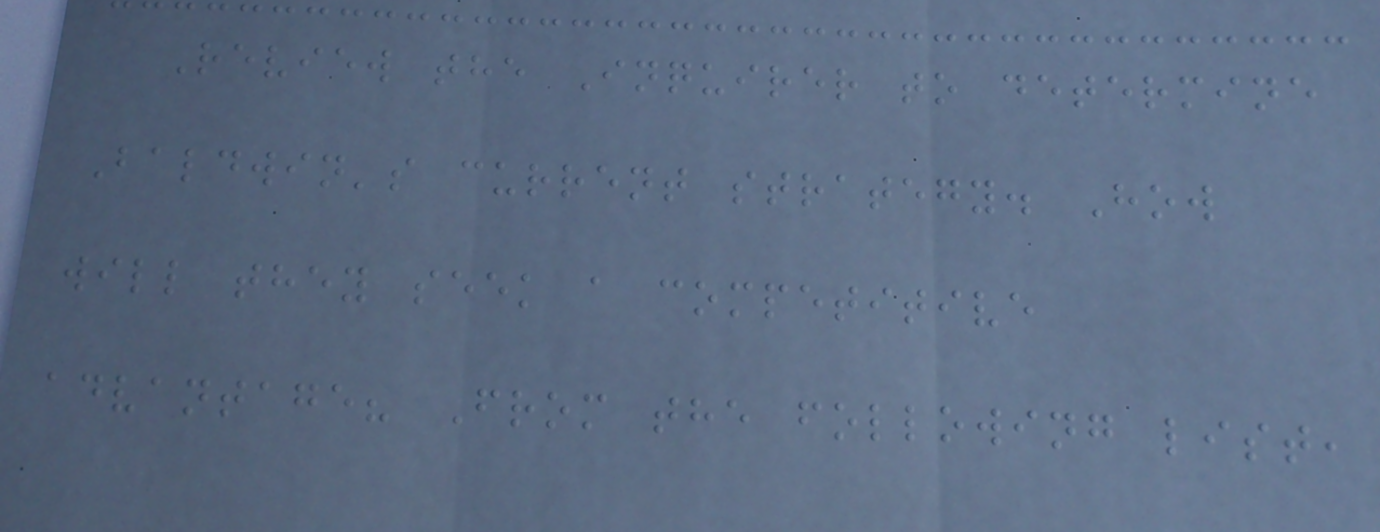Review the Inquirer to determine
Baldwin's current strategy. How
will they seek a competitive
advantage? From the following list,
